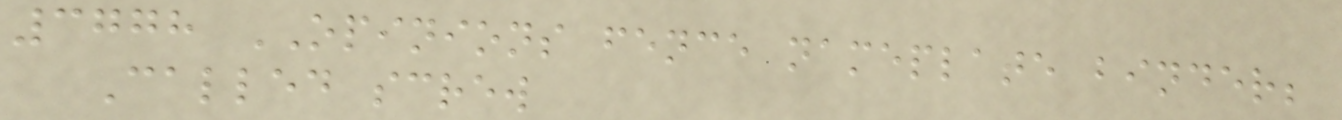3778 OPINIONS fence nameplate binder;
Called screw
